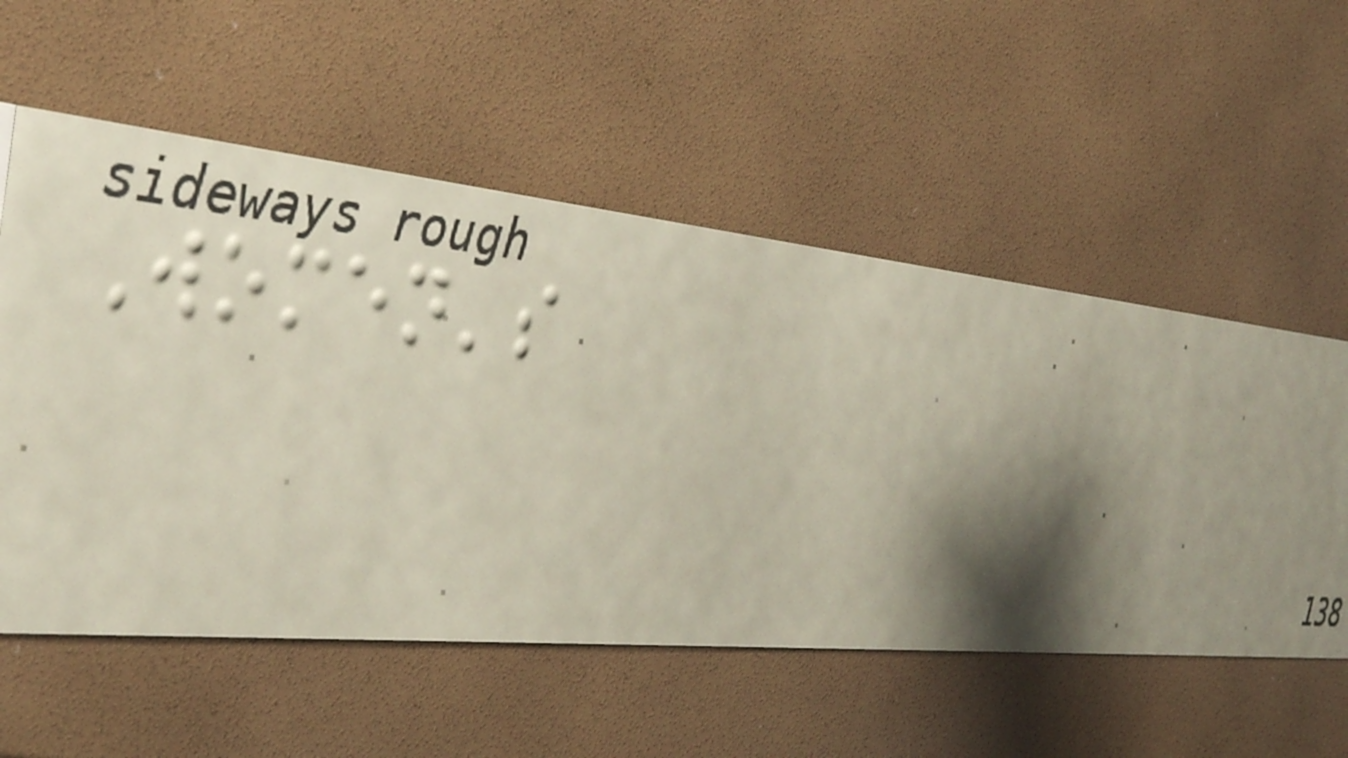Women's
